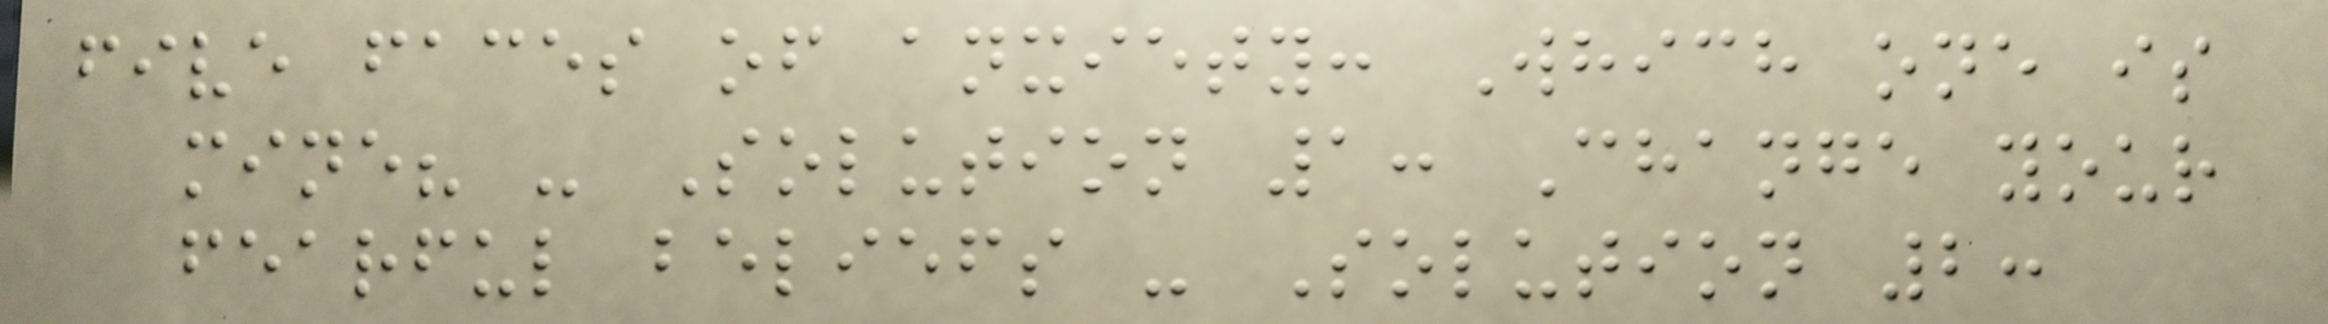five faces of anxiety: Which one is
mine? - Solution 1: Change your
fearful beliefs - Solution 2:
